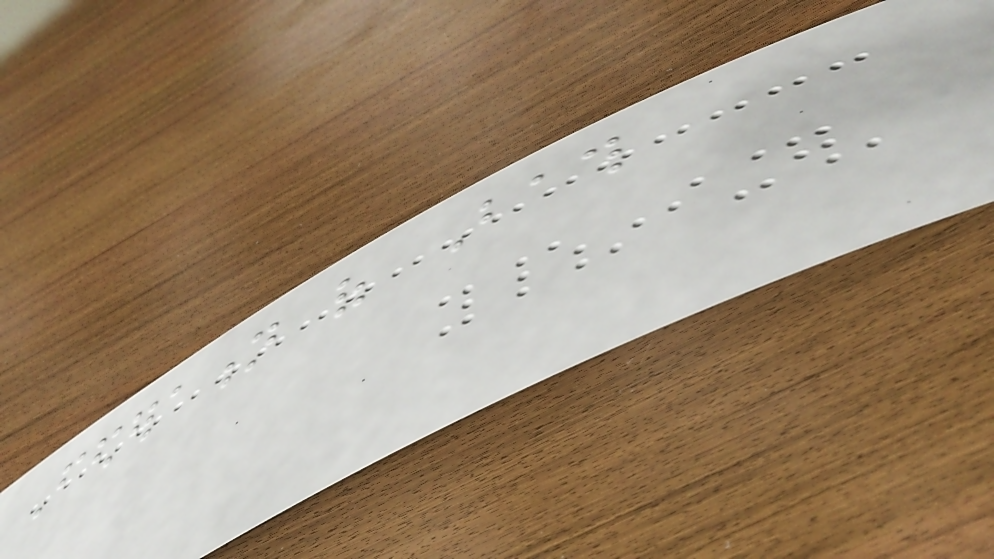Federation of Bath
